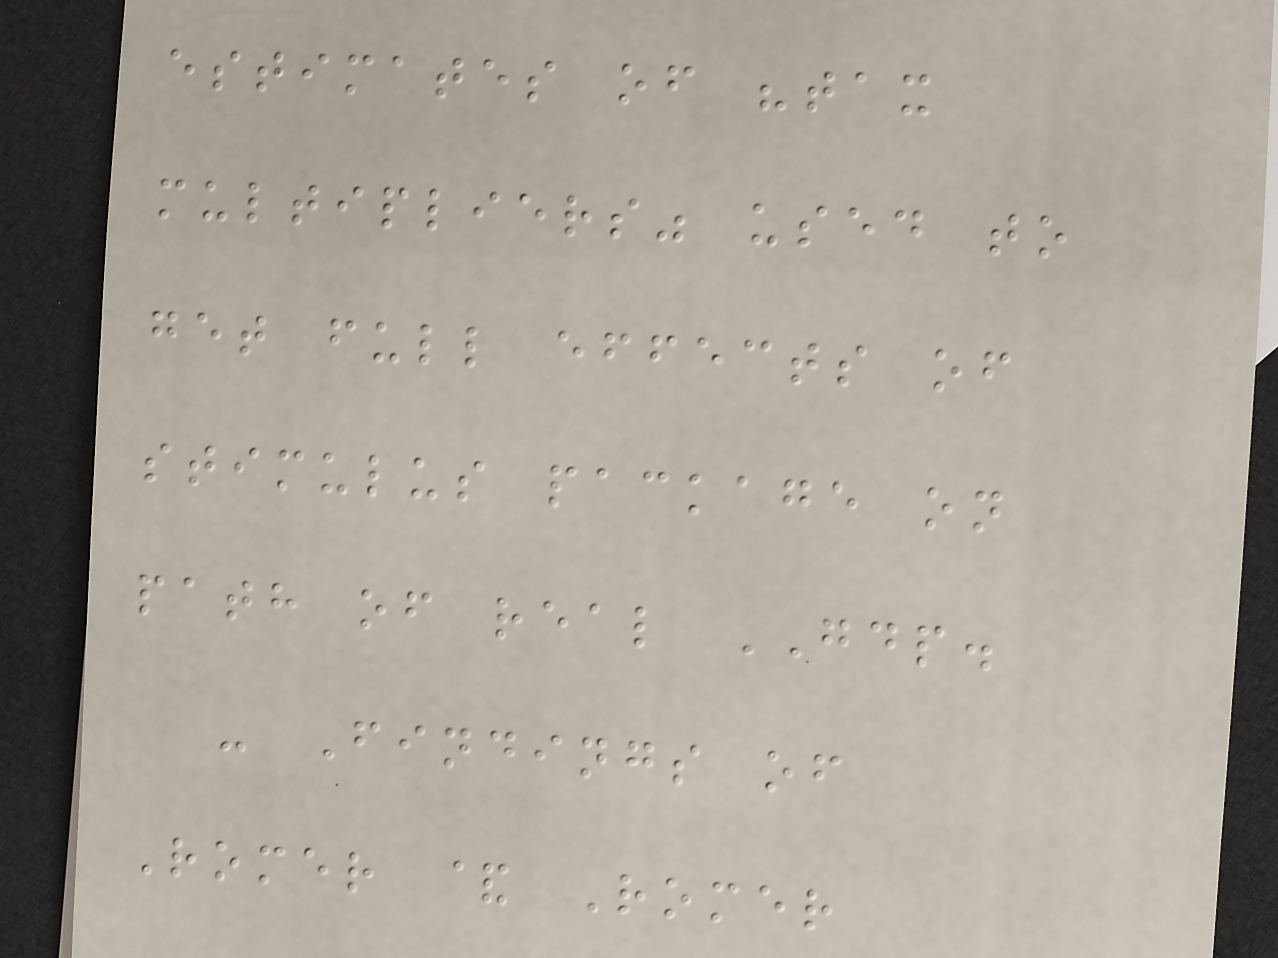estimates of "tax
multipliers" used to
get full effects of
stimulus package on
path of real GDP.
- Findings of
Romer & Romer
